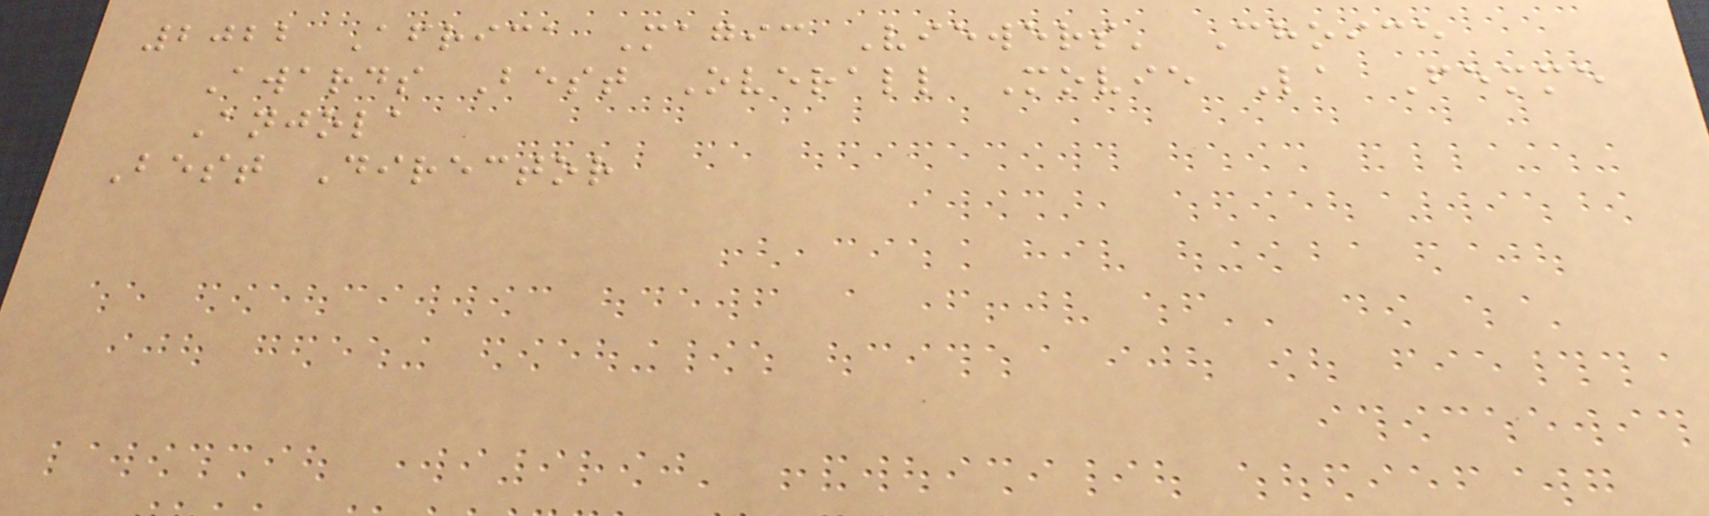2022 Africa Magic Viewers' Choice
Awards Best Overall Movie La Femme
Anjola
Best Director
